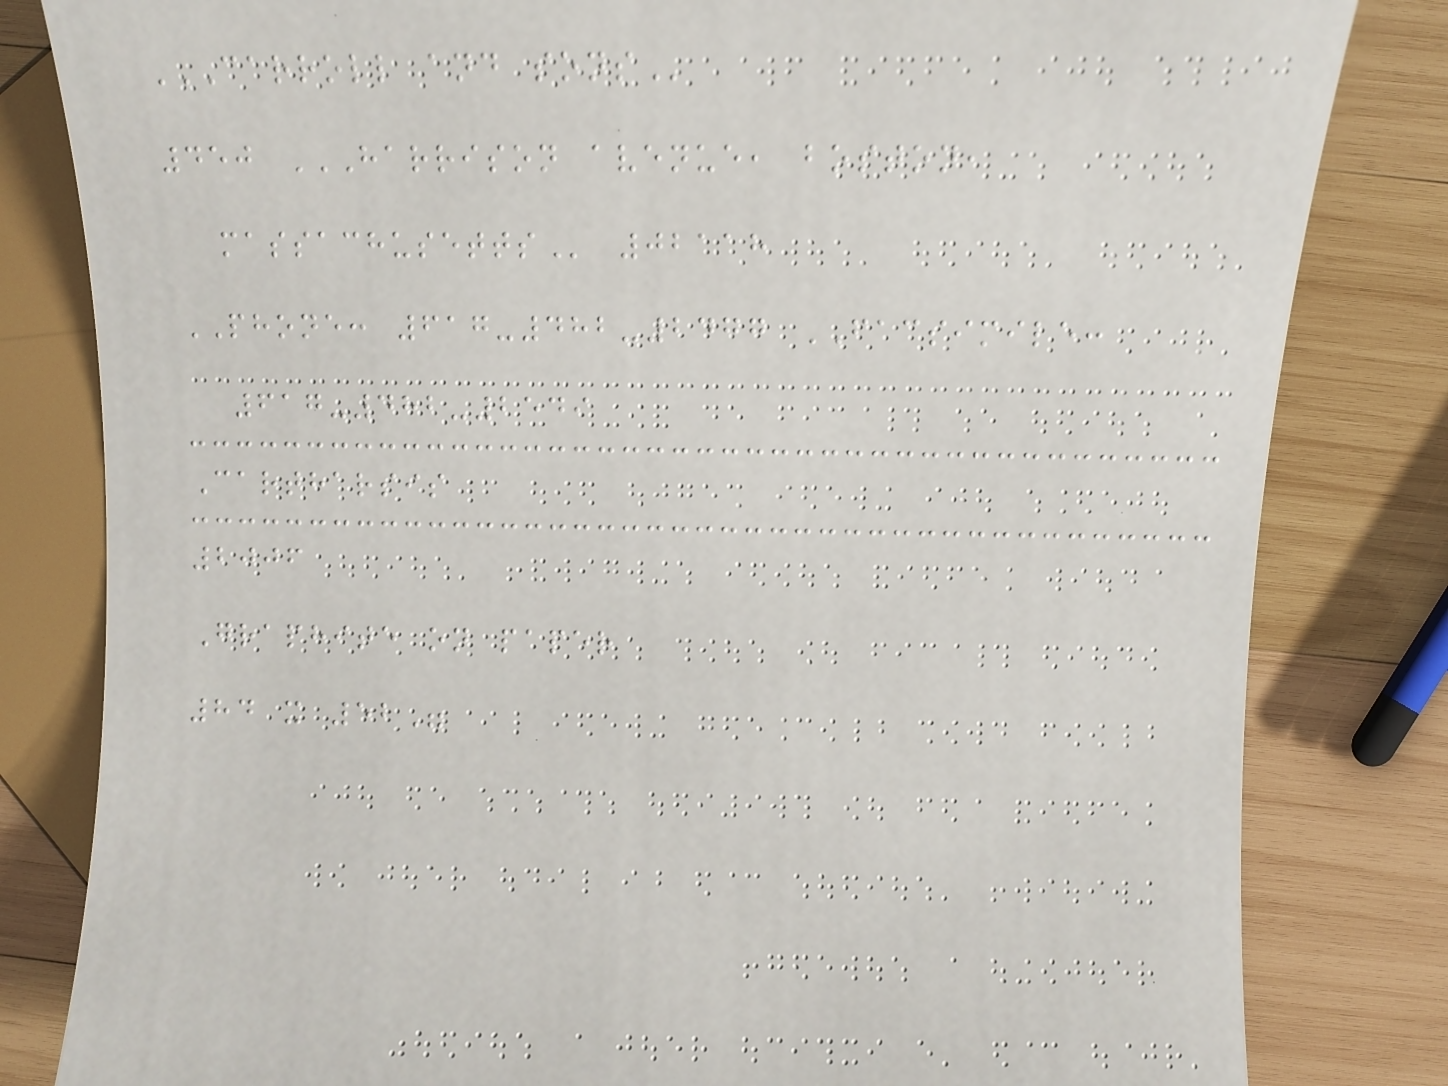CARROLL AND SONS
450 HARRISON AVENUE, BOSTON,
MASSACHUSETTS 02118
PHONE: 617-482-2477 FACSIMILE:
617-482-2549
Cartharsis
2006
Graphite on paper
84 x 52"
